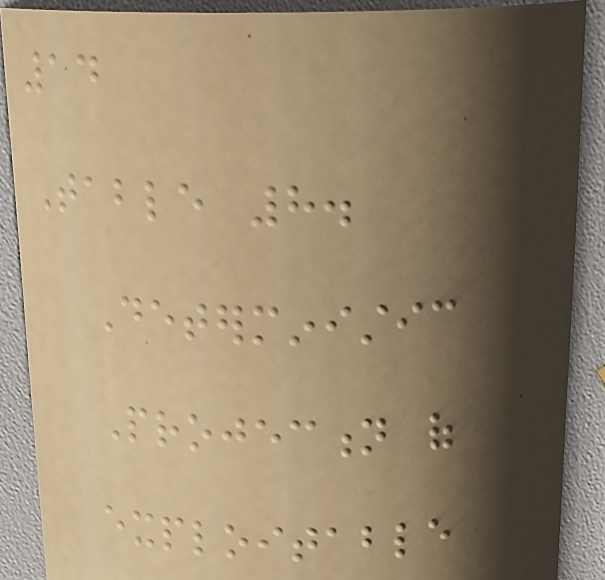14
Table 8.
Deterministic
Projection of
exploitable
